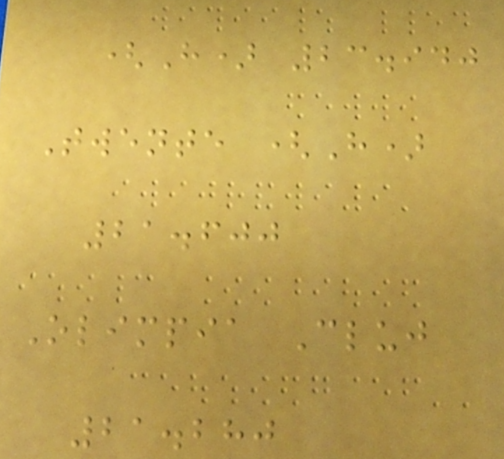(H) 23.940
Twente (H)
21.600
Olimpia Cluj
21.280
